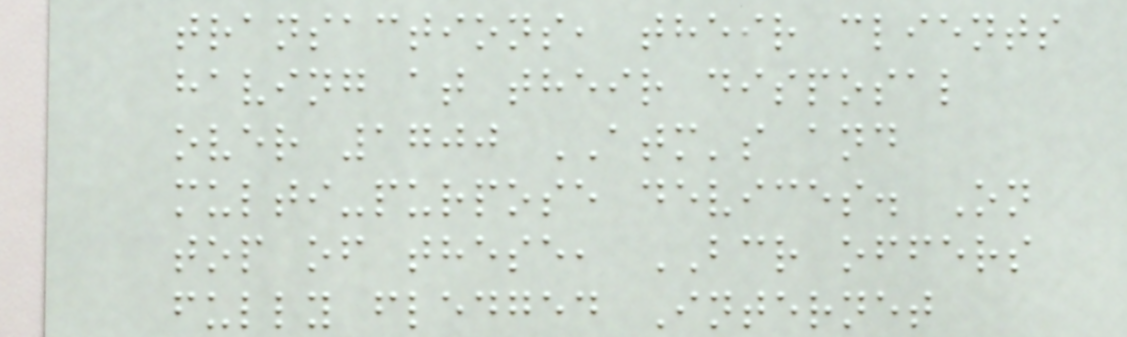transactions, their clients
having at their disposal
over 1700 ATM's and
multi-purpose devices. On
top of these, BCR offers
fully fledged Internet
